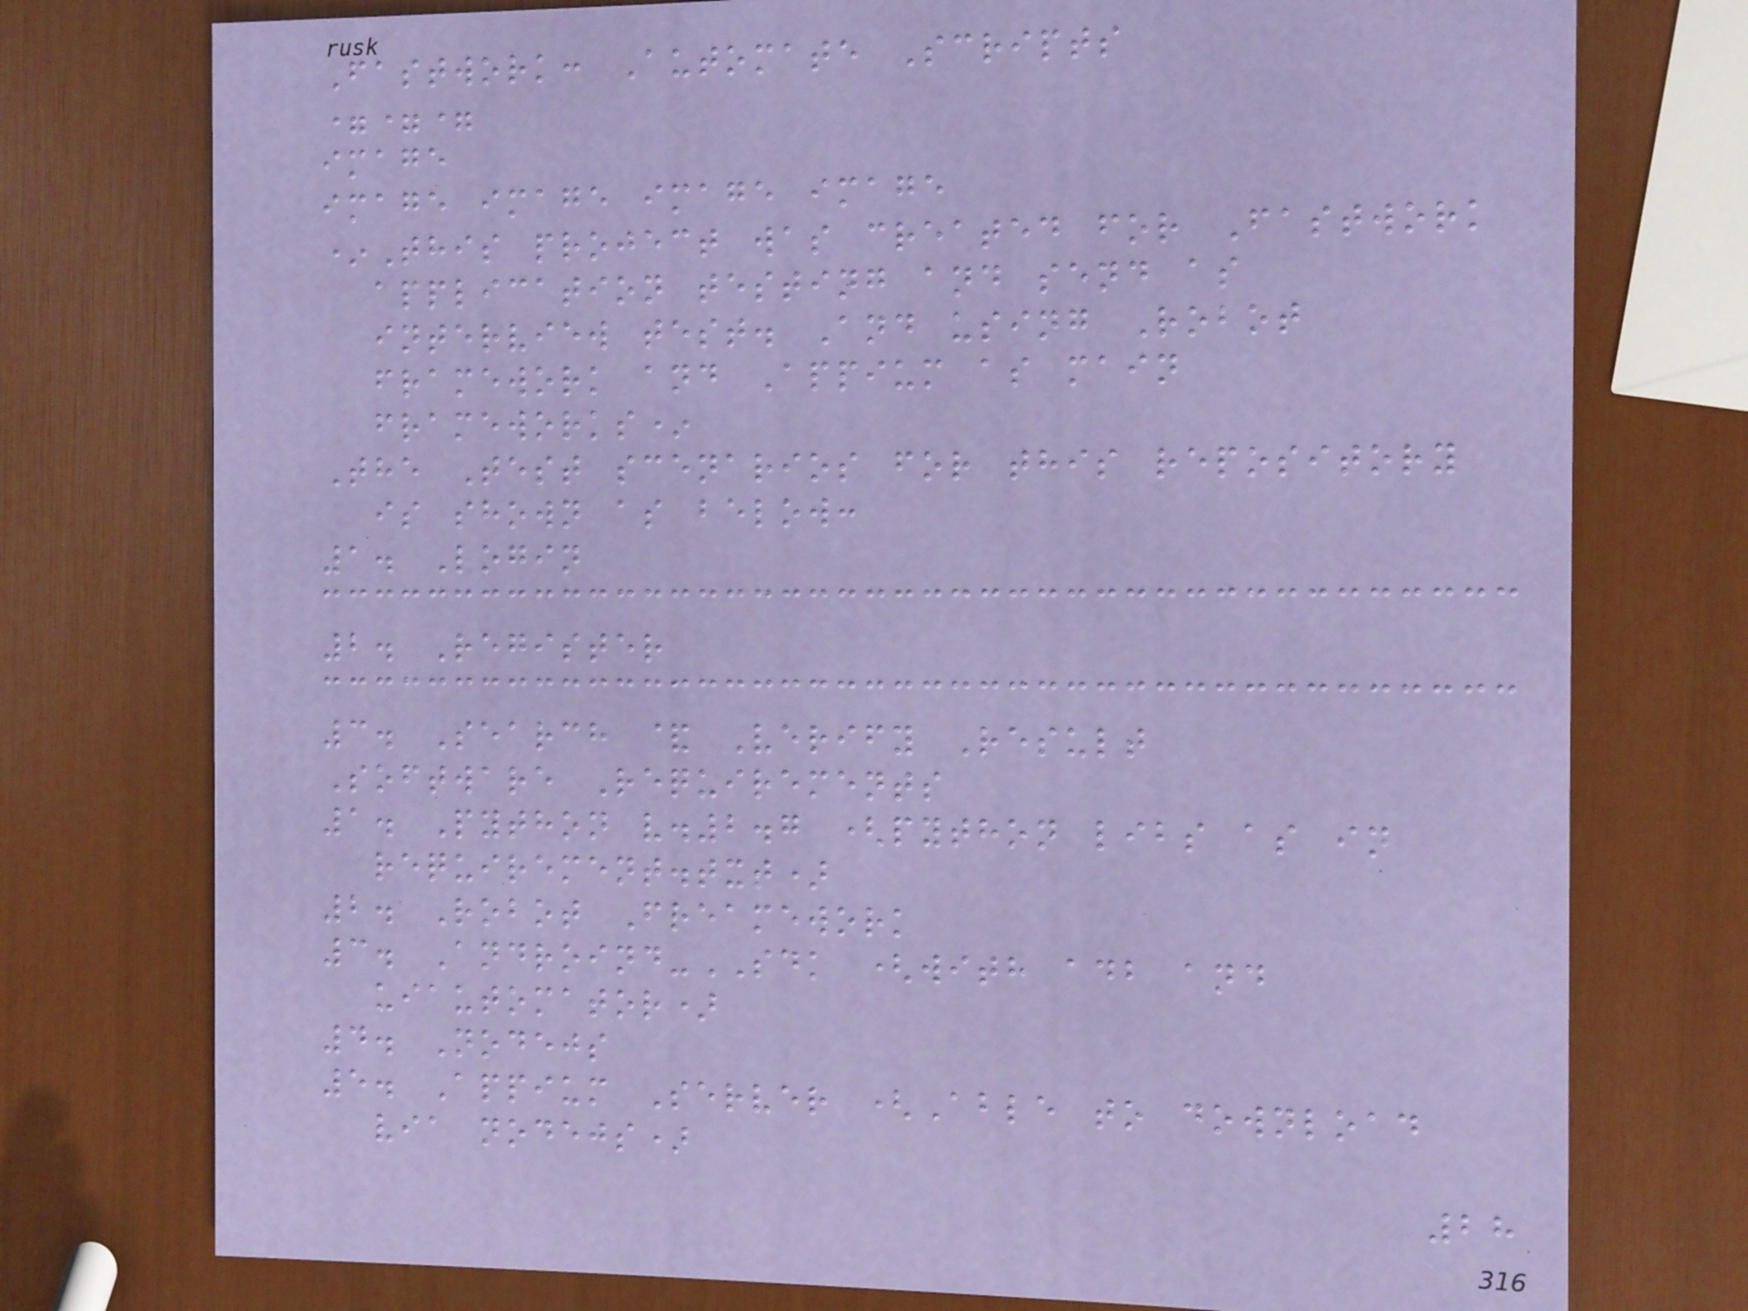Fastwork: Automate Scripts
===
image
image image image image
*This project was created for Fastwork
application testing and send as
interview test. And using Robot
framework and Appium as main
frameworks*
The Test scenarios for this repository
is shown as below:
1. Login
2. Register
3. Search & Verify Result
Software Requirements
1. Python v.2.7 (python libs as in
requirement.txt)
2. Robot Freamework
3. Androind-SDK (with adb and
uiautomator)
4. Nodejs
5. Appium Server (Able to download
via nodejs)
28
